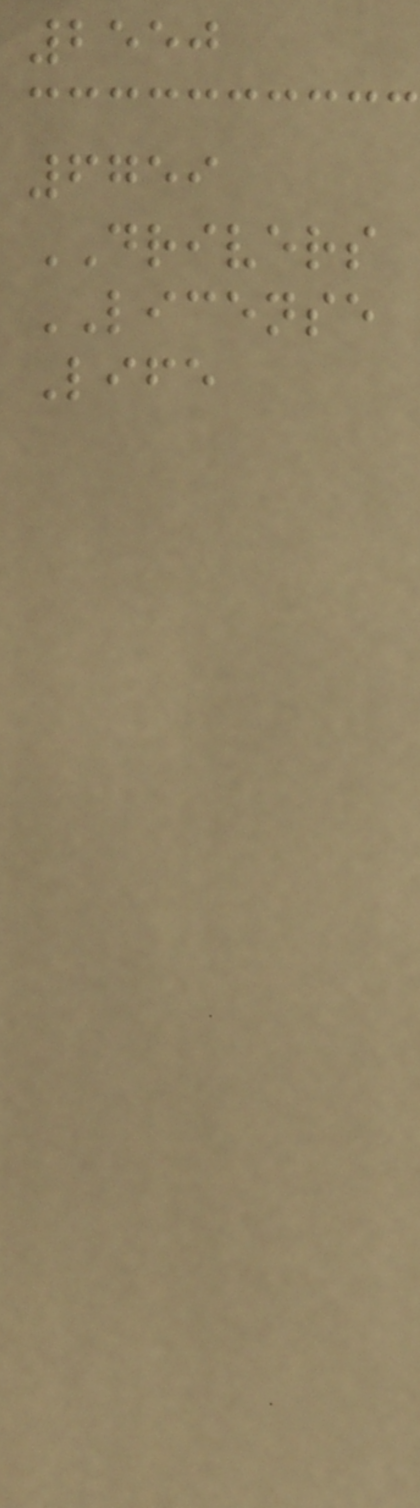2550
6759
DRIVERS
LICENSE
Life
